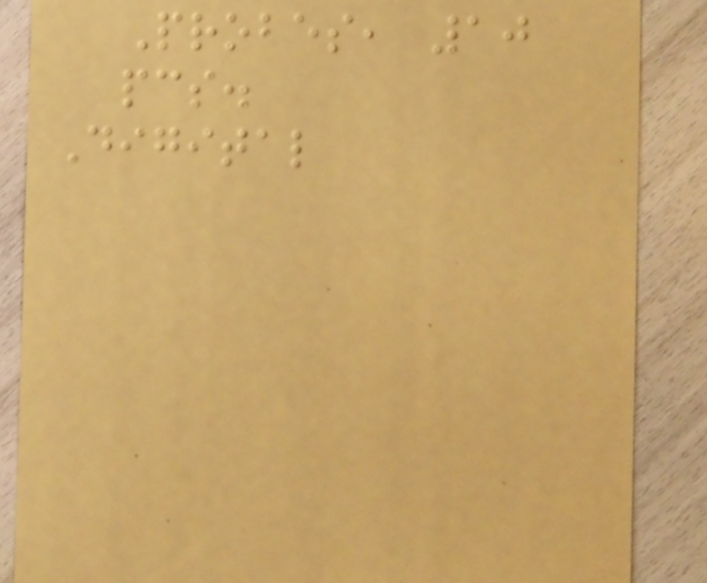Probes, 10
pcs.
Digital
